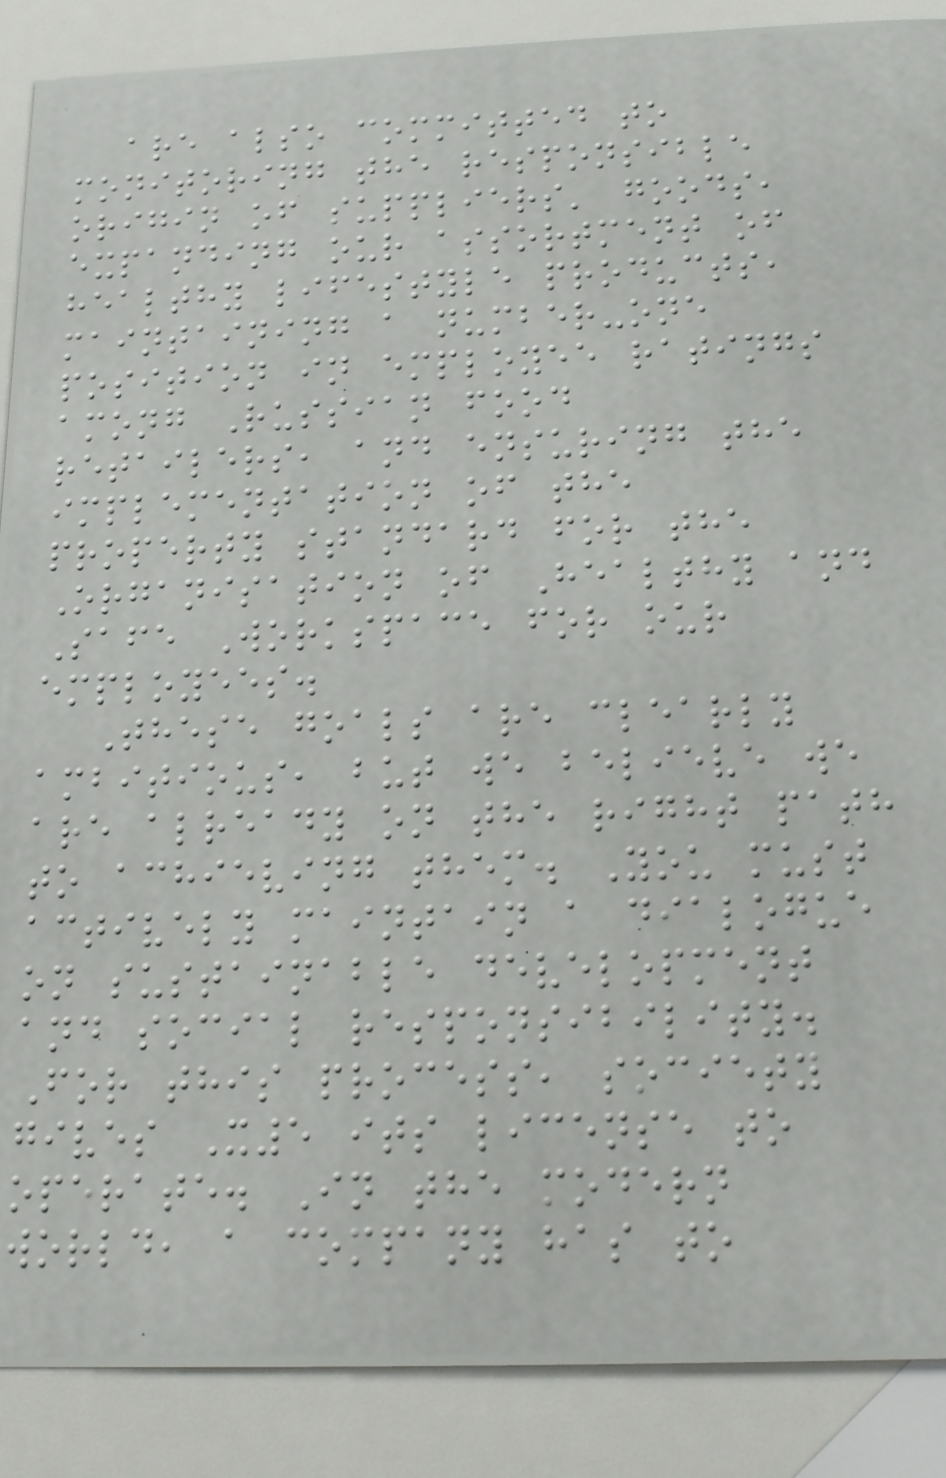are also committed to
monitoring the responsible
origin of suppliers' goods,
expanding our assortment of
healthy lifestyle products,
maintaining a number-one
position in employee ratings
among Russian food
retailers, and ensuring the
implementation of the
property standard for the
Organisation of Healthy and
Safe Workspace for our
employees.
These goals are clearly
ambitious, but we believe we
are already on the right path
to achieving them. You must
actively maintain a dialogue
on sustainable development
and social responsibility.
For this process, society
gives X5 its license to
operate. In the modern
world, a company has to
